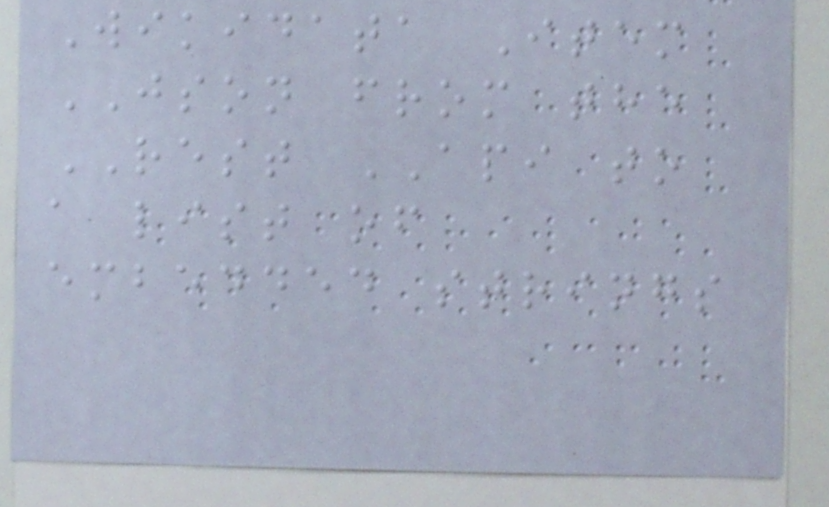Wikidata Item
JSON from the
REST API to
a list of
embedded strings
